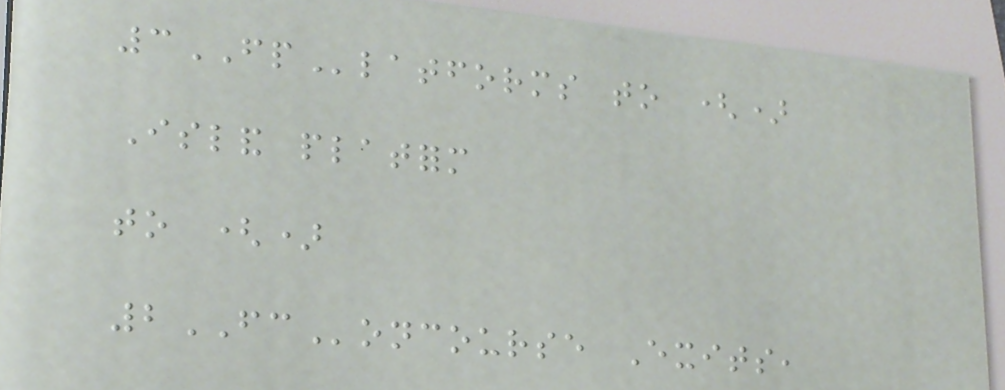3FPlatforms to ()
Island platform
to ()
2FConcourse Exits,
